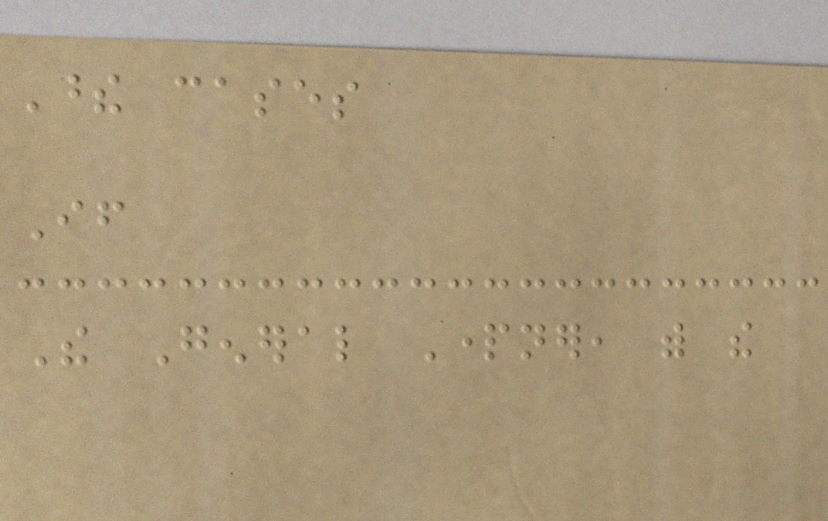These cases
If
The General Partner, with the
